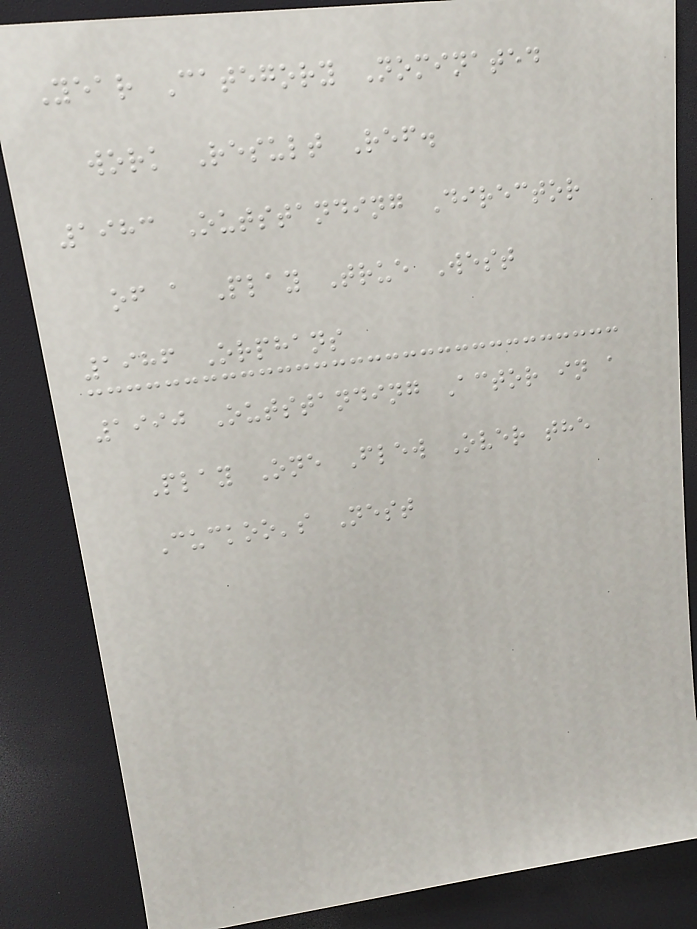Year Category Nominated
work Result Ref.
1983 Outstanding Director
of a Play True West
1986 Orphans
1990 Outstanding Actor in a
Play One Flew Over the
Cuckoo's Nest
